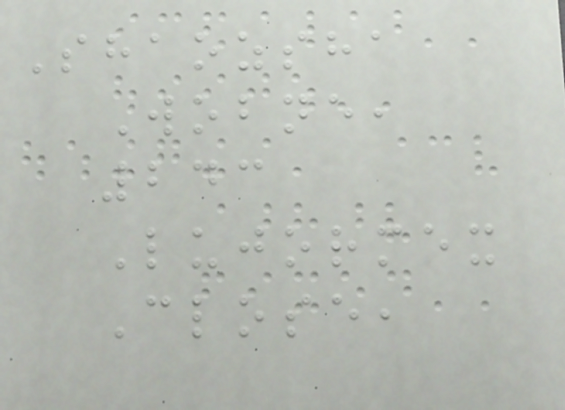Shaozsha
Wobne,
243
Lujormex
Close,
